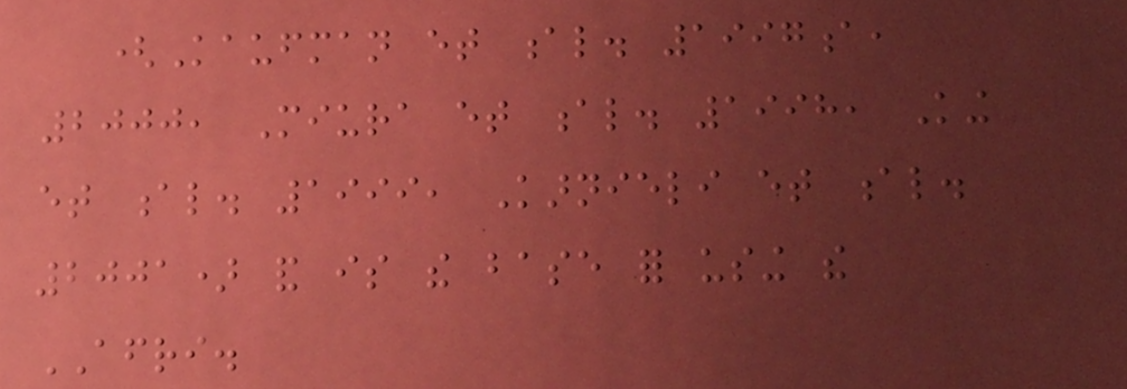(Kaufman et al. 1997a,
2000, Miura et al. 1998, King
et al. 1999, Karnieli et al.
2001) and is the base for using the
AFRI.
